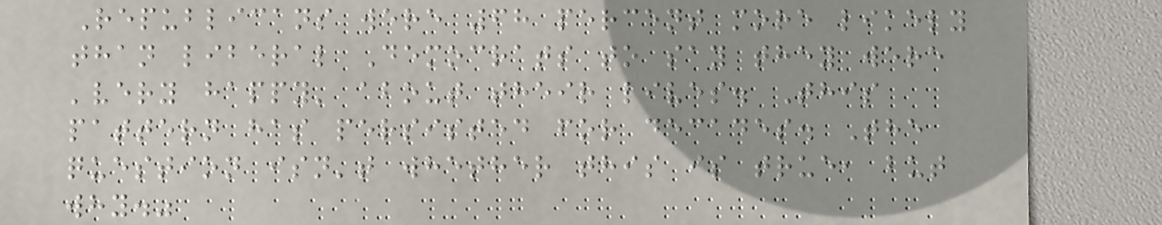Republicans were 68 percent more likely
than liberal Democrats to say they were
'very happy' about their lives. This
pattern has persisted for decades. The
question isn't whether this is true, but
why."
